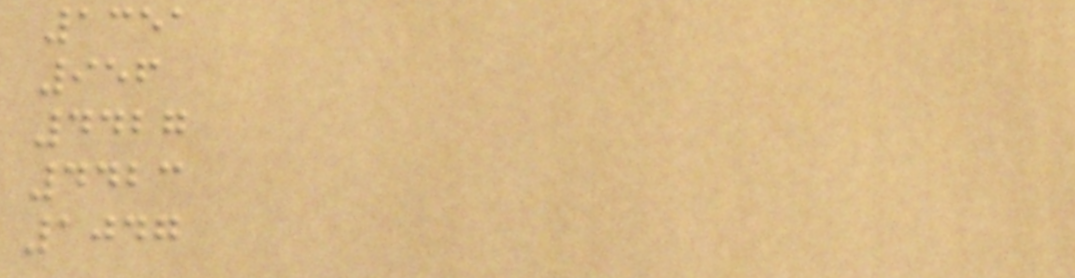1351
956
4427
4423
1047
